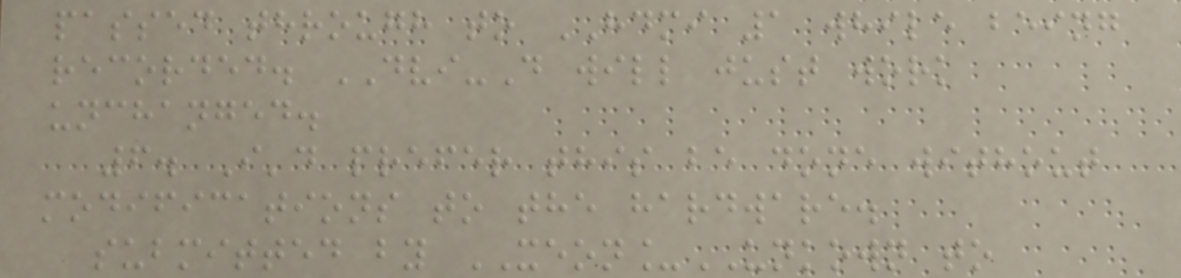passed through to HDMI 1 while being
recorded. DVI-D will just work
unchanged.
6. I'd prefer this be done without
modifications to the hardware.
submitted by XEON_UNKOWN to
